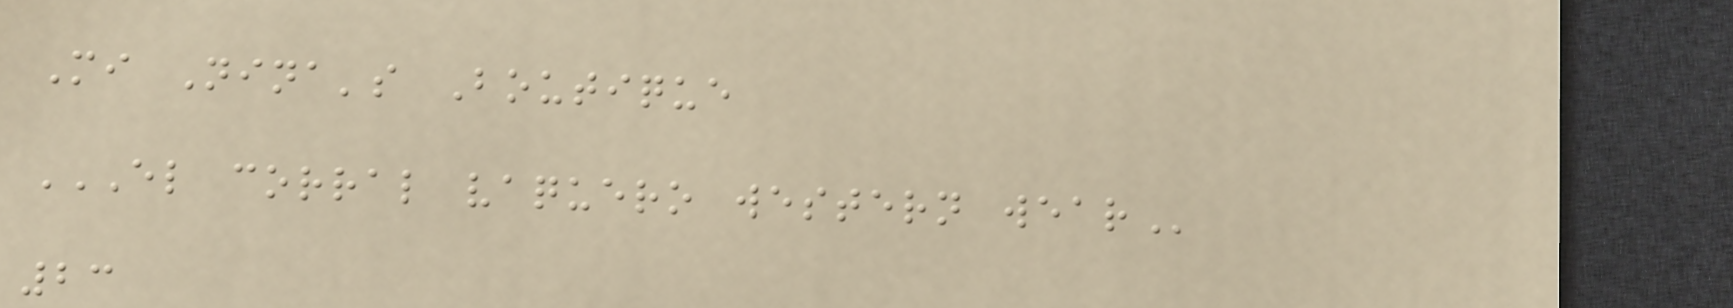Mi Nina's Boutique
EL CORRAL VAQUERO WESTERN WEAR
23
